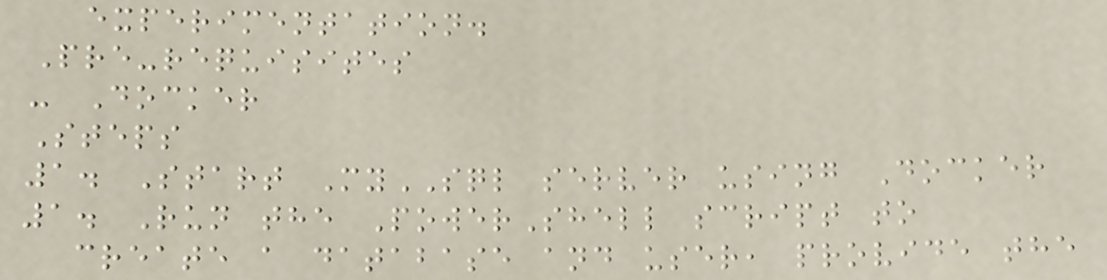experimentation.
Pre-requisites
- Docker
Steps
1. Start MySQL server using Docker
1. Run the PowerShell script to
create a database and user, provide the
